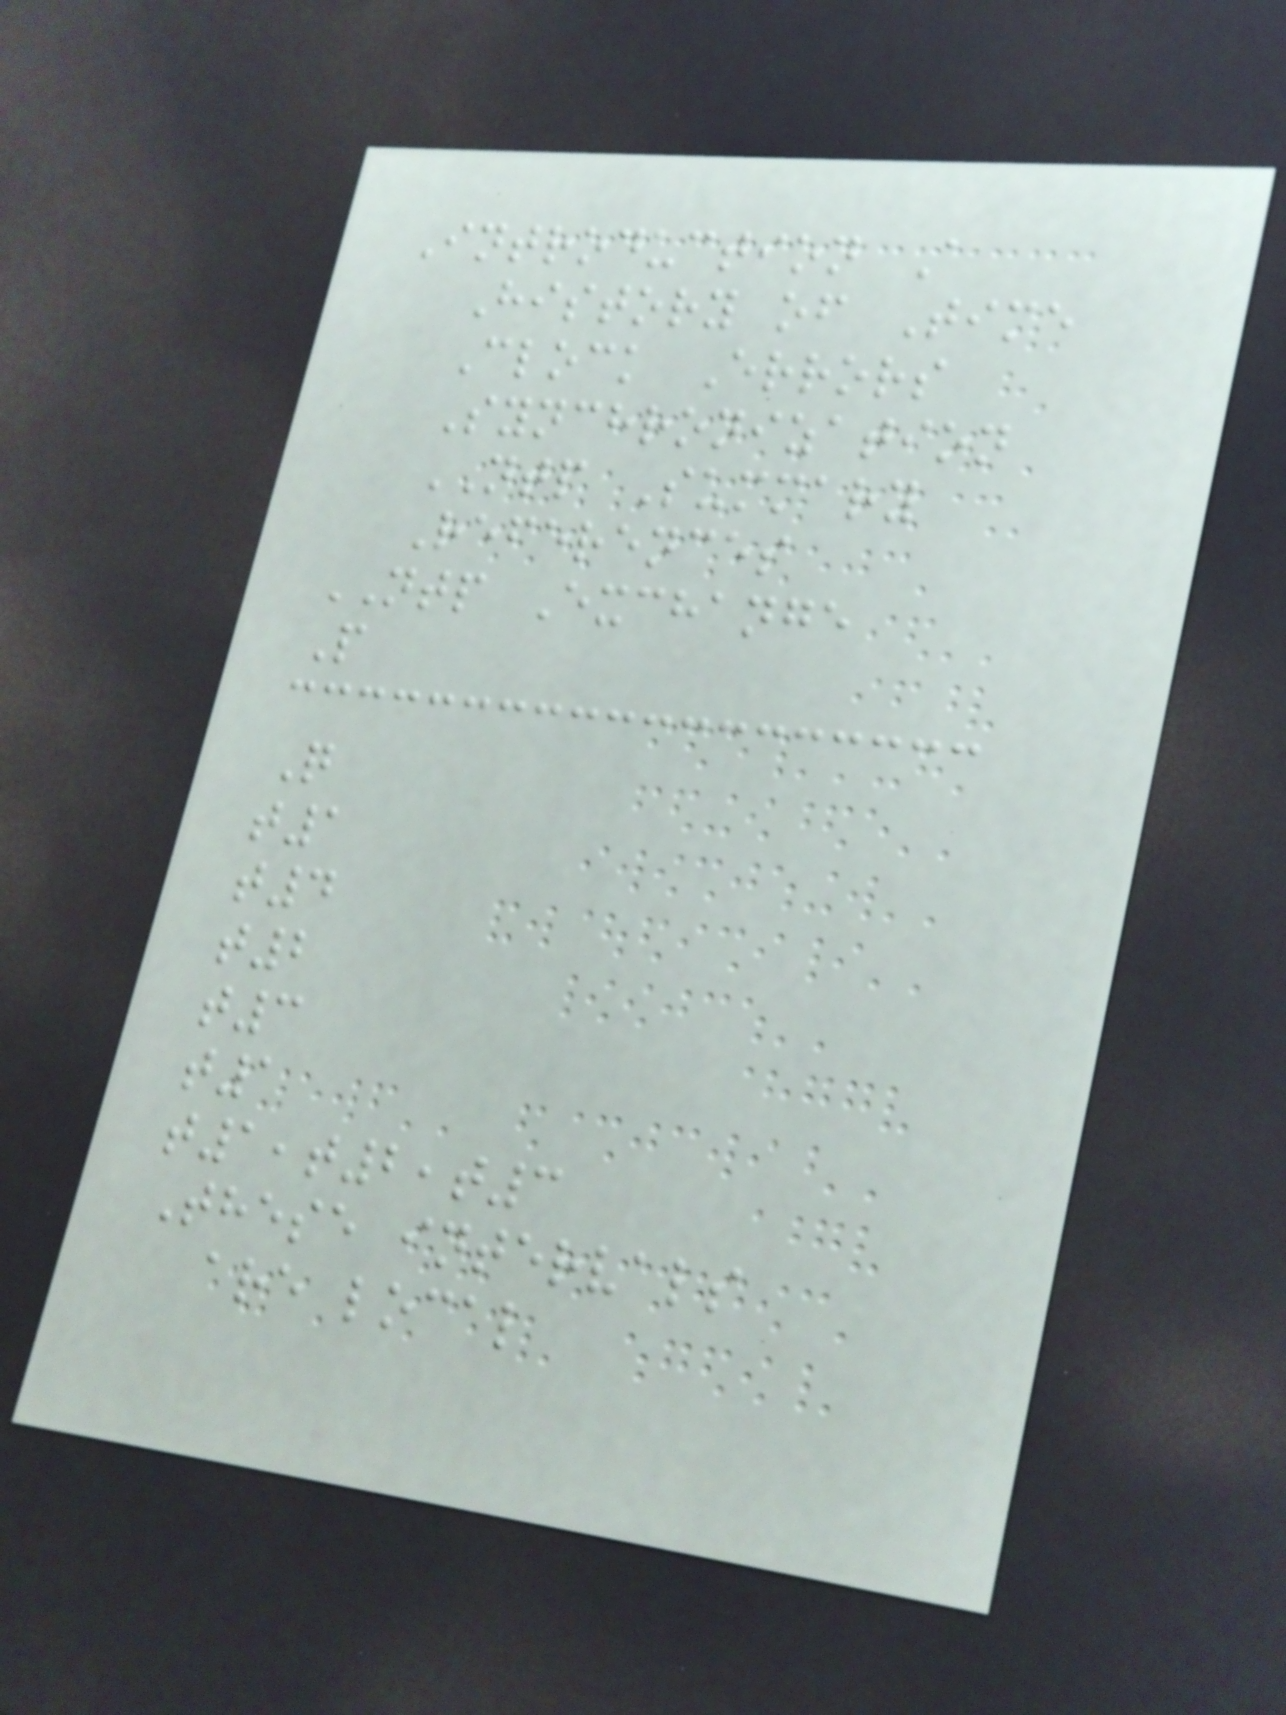Introduction A
History of Time
Clock Errors
Synchronization
NTP Summary
References
NTP Exchange
P
Q
t1
t4
t2
t3
t1
t1,t2,t3
These intervals
are local
